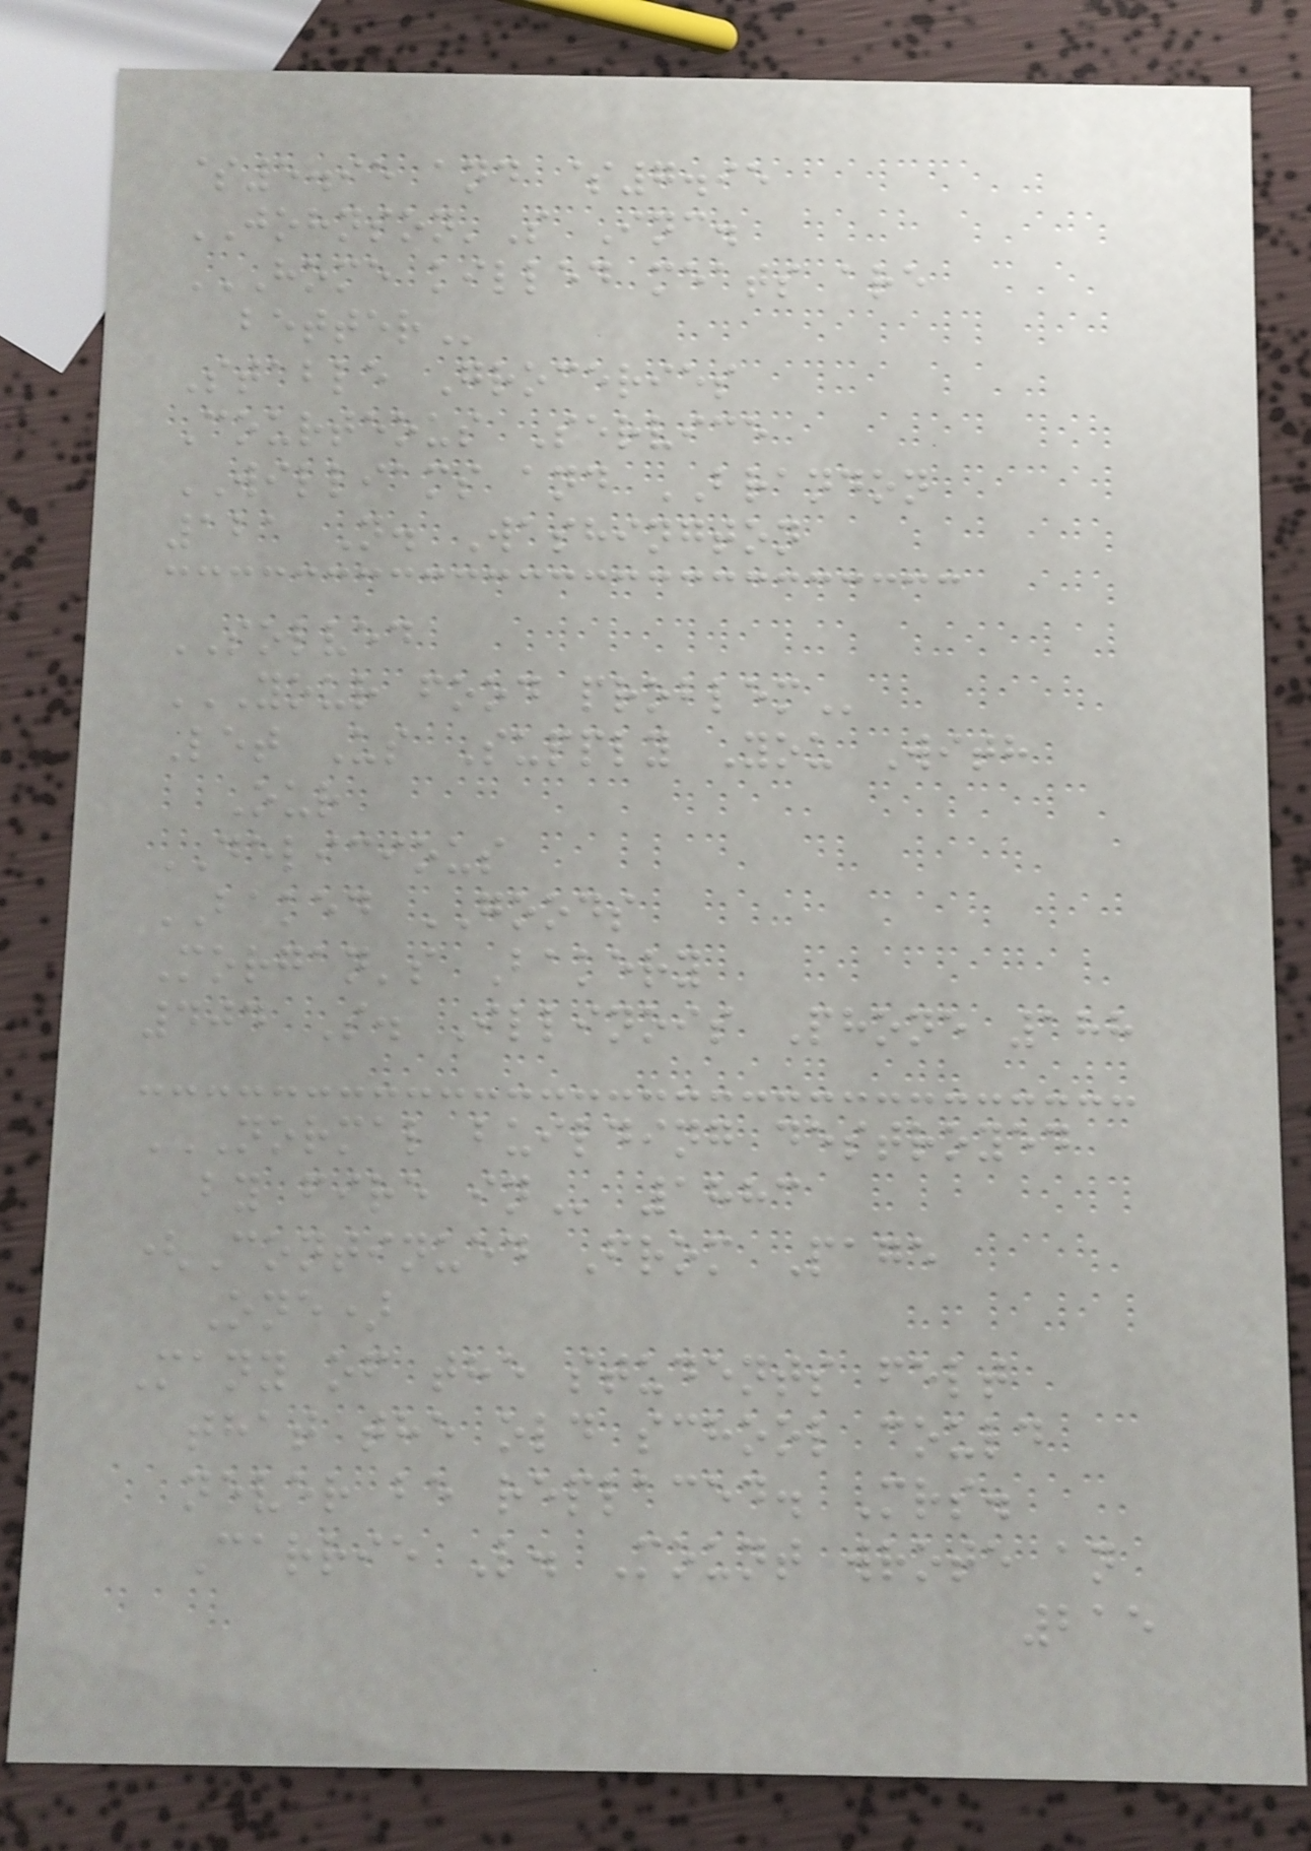$5.95 and $7.95
JOHNSON'S Inc.
HOME KILLED MEATS ARE
BETTER
Stable Groceries
Courteous Service
WILLIAMS and BRANDON
121 N. Washington
SOLVED
YOUR FOOD PROBLEM
Let Us Supply You With
Our
DELICIOUS
BAKED GOODS
Morgan's Bakery
404 S. Illinois Phone 188
NORMAL BUILDING DESTROYED
BY FIRE IN 1883
(Continued From Page
One)
Many of the students felt
that the old school could
never be replaced. Mrs.
Carrie L. Mount wrote an
215
